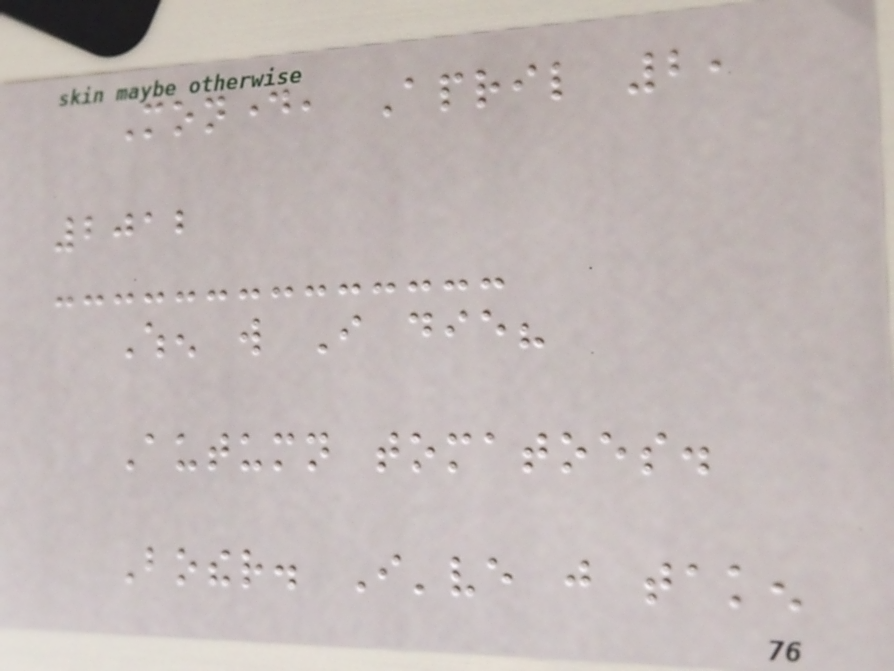Monday, April 2,
2012
When will I die?
Autumn tomatoes.
Bother. I've just taken
